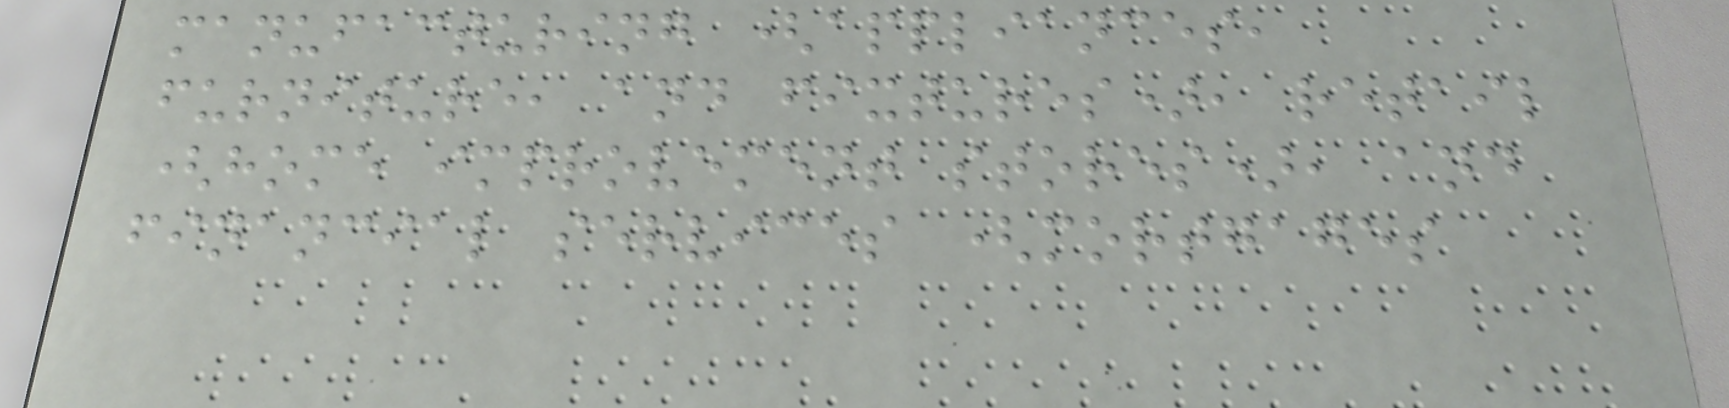manufacturing (appliances,
furniture, and fixtures), retail
(home improvement stores), and
financial services (mortgages
